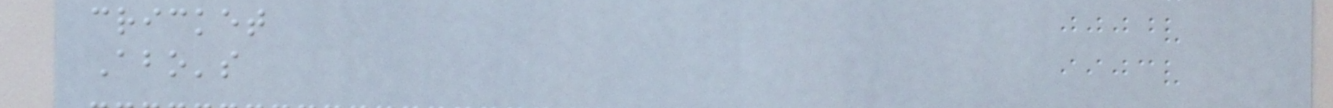cricket
Abo's
